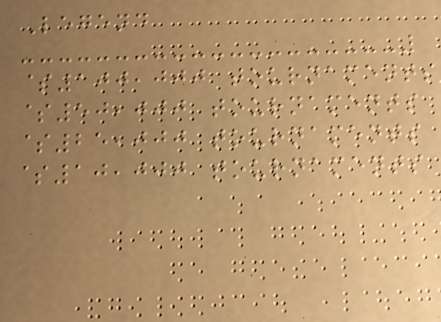Legend
$100,000 tournaments
$50,000 tournaments
$25,000 tournaments
$10,000 tournaments
